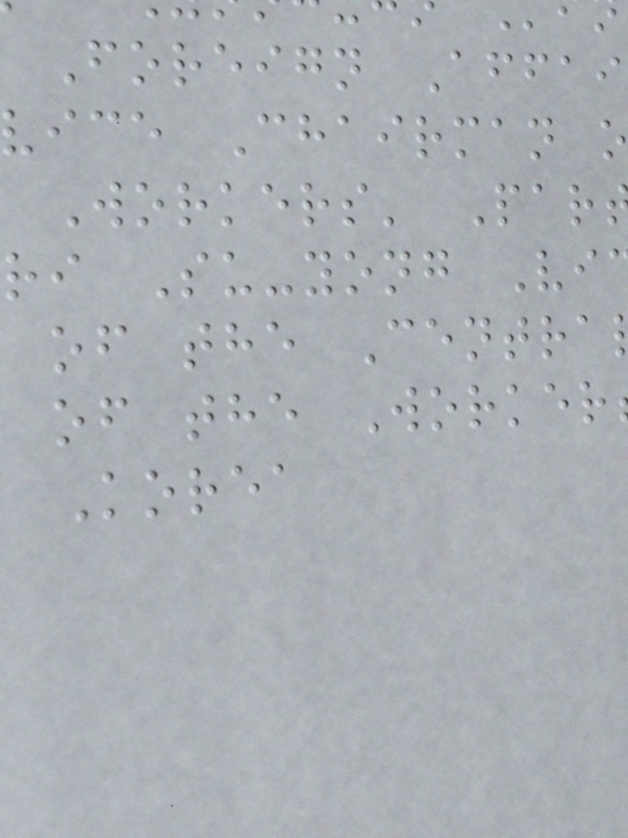Foreign Affai
vice Chairman o
Workers' Par
ri Su-yong Vi
of the Centra
of the Worker
Korea
